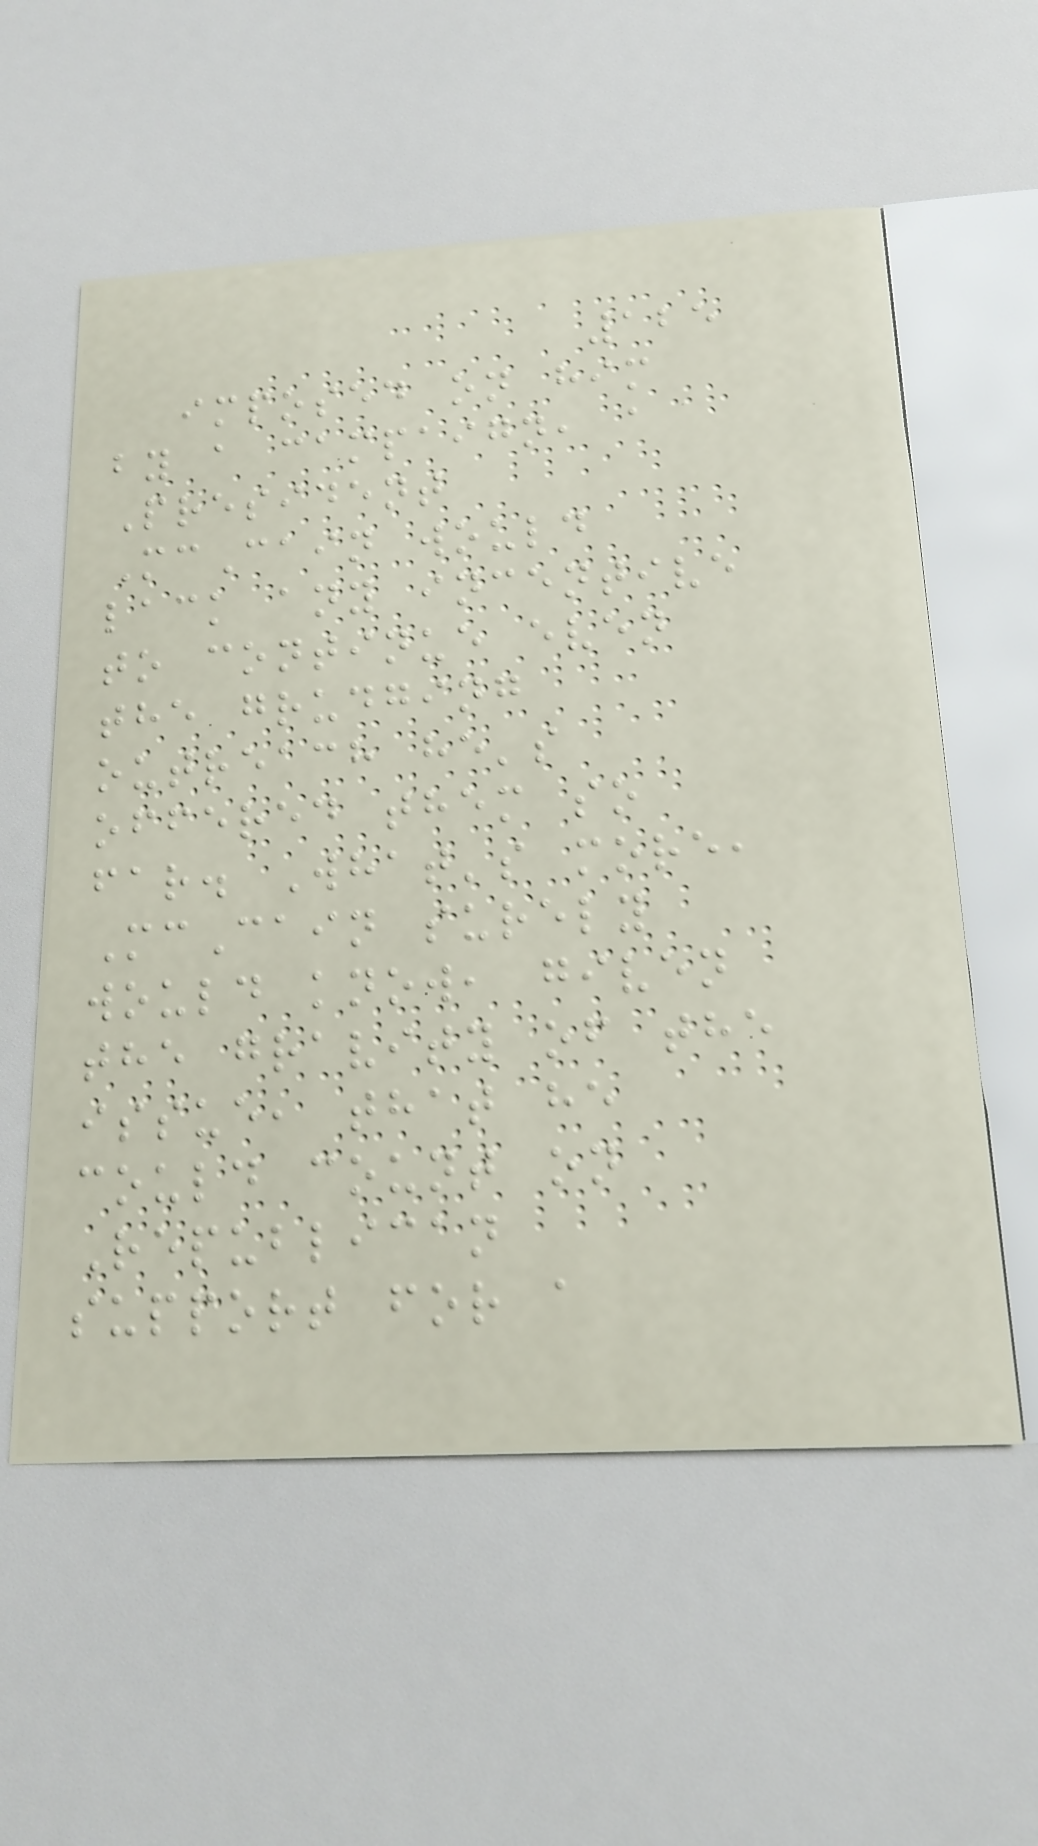125
imposed on him
by a campaign, a
President
McCain would
lack any incentive
to continue even
the grudging
outreach he's
offered them so
far. What's more,
McCain surely
would know, given
the gravity of the
issue, that he
could count on
Republican
support for a
